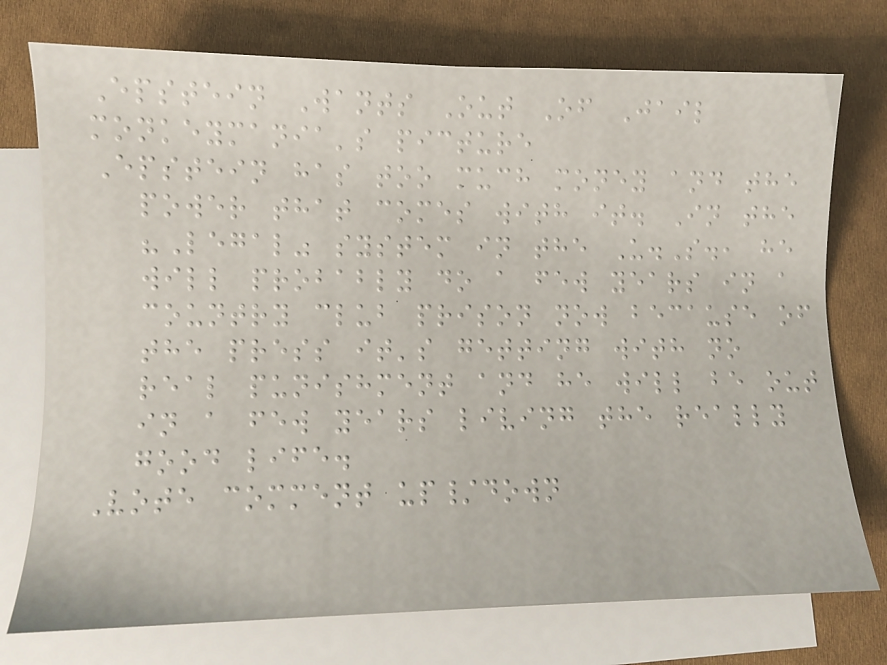Epstein Wants Out Of Jail
monkeymania's picture
Epstein has too much money and the
power that comes with it. In the
"Legal" system in the U.S., he
will probably do a few years in a
country club prison now because of
the press it's getting with no
real punishment and he will be out
in a few years living the really
good life.
Vote comment up/down
